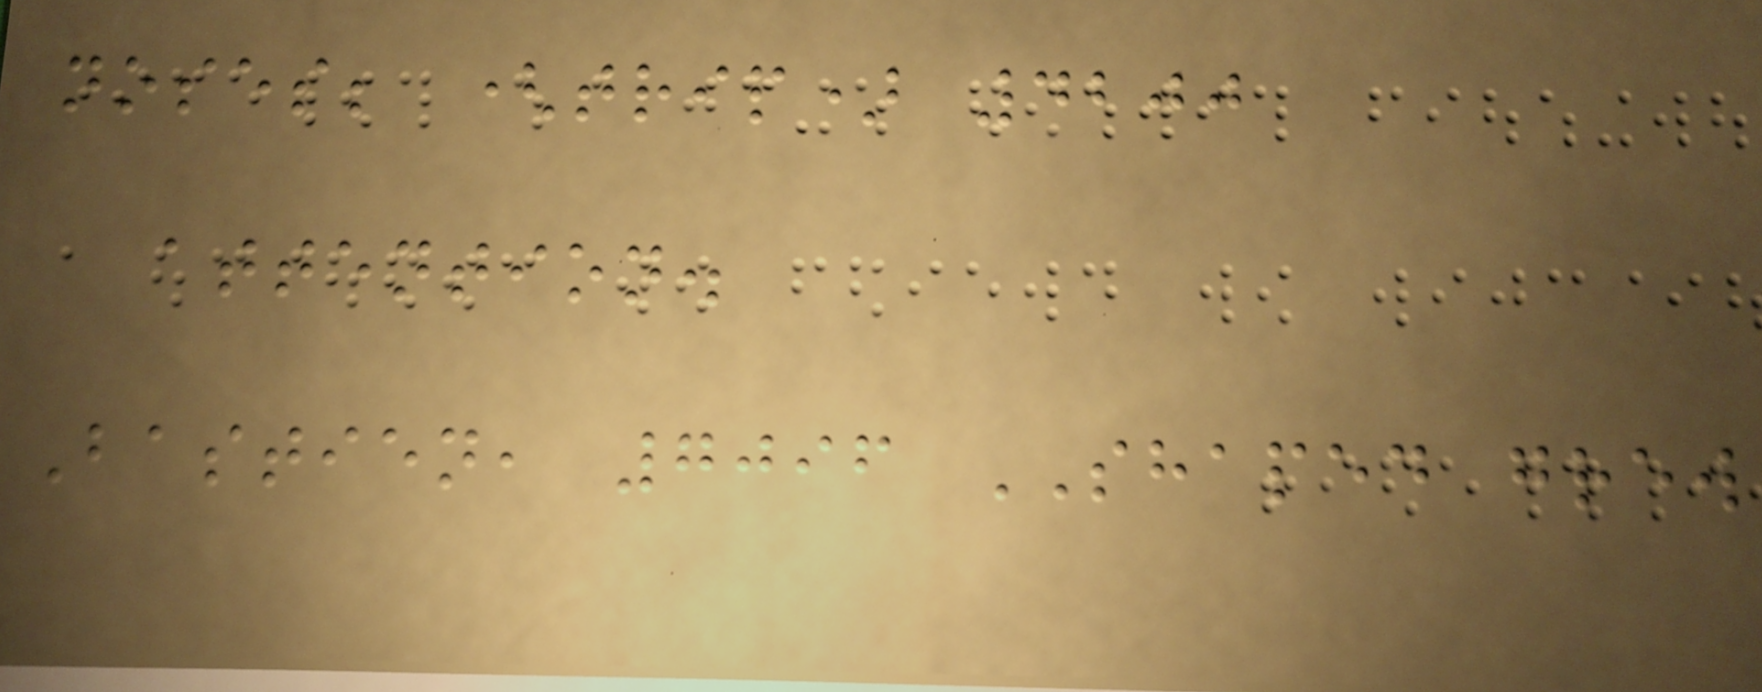noses; (trip) 4200
attention.
Bastien, 7096 SHAPED grew
